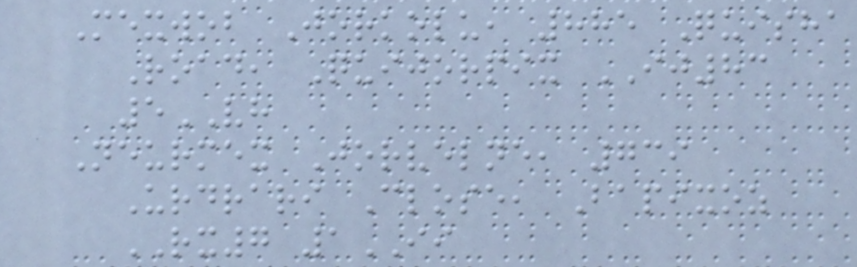Mexwob Jorkolu, 885 Quisha
Road, Quijorpix IJ83
5VH
Neurmex Jorvelne, 739
Urdrari Close, Bapixoz
RX7 1II
